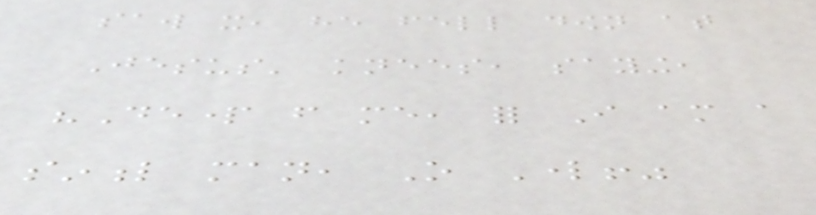saw it, he fell down at
Jesus' knees, saying,
"Depart from me, for I am a
sinful man, O Lord!"
